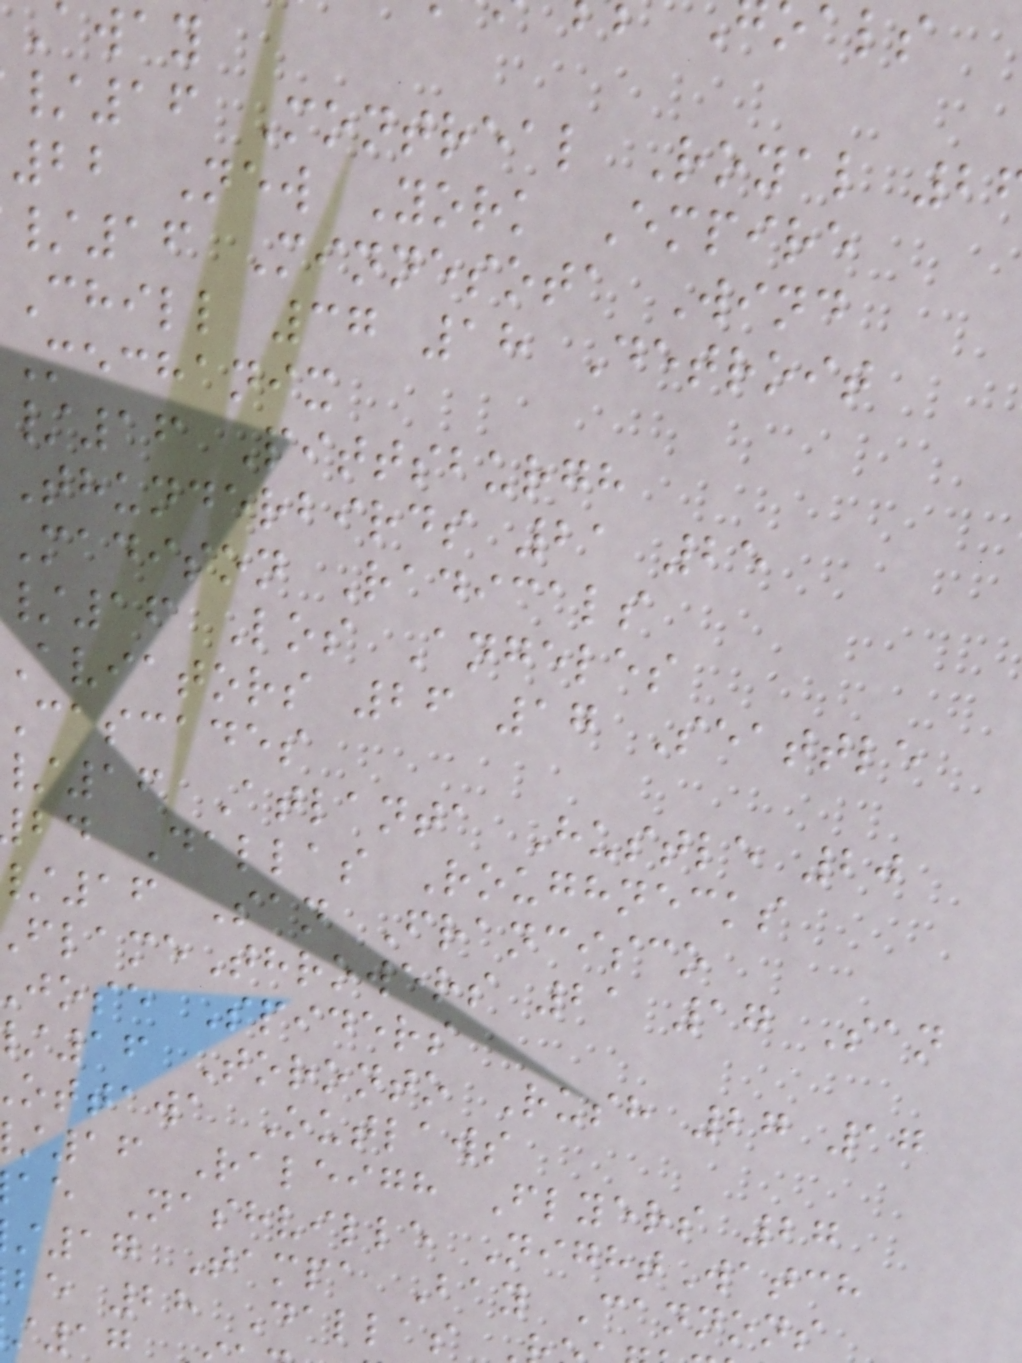away
/16 Montreal Royal 2
22 New York Empire
/16 Minnesota Wind
Chill 37 18 Detroit
Mechanix
/16 Pittsburgh
Thunderbirds 21 25
Madison Radicals
/16 Los Angeles
Aviators 26 17 Seattle
cascades
16 Atlanta Hustle 20
bd Dallas Roughnecks
16 San Francisco
lameThrowers 21 17 San
jose Spiders
16 Toronto Rush 27 17
ottawa Outlaws
16 Raleigh Flyers 27
ae Nashville NightWatch
17 Tampa Bay Cannons
be 28 Dallas
